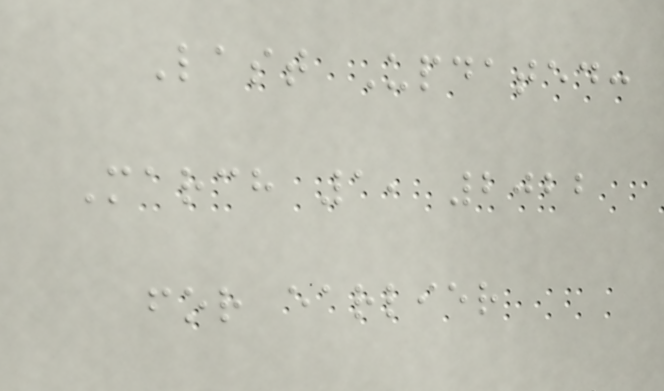Last Updated:
March 1, 2022
for earlier
